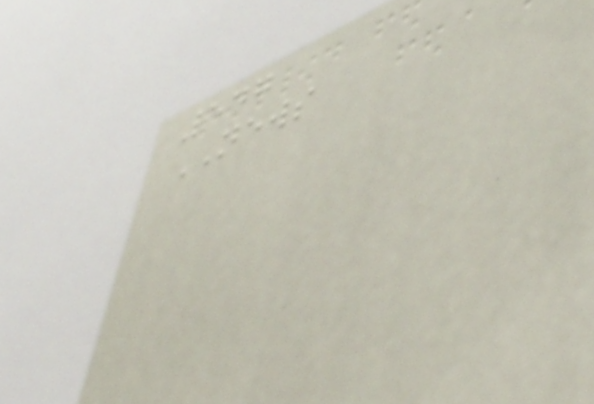547
NEWS
